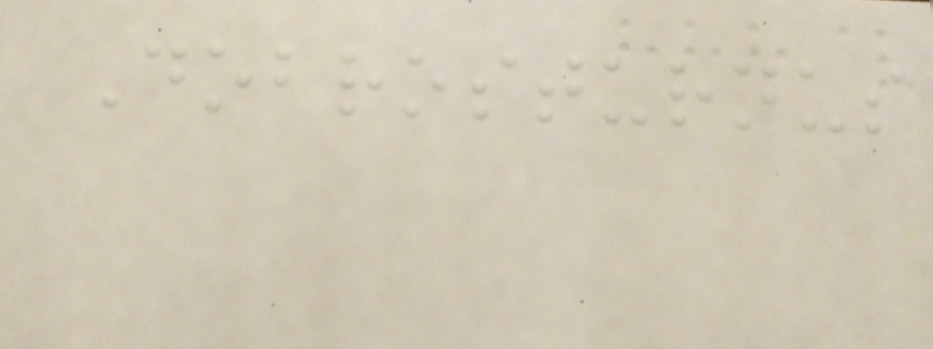Dobrosturnus
